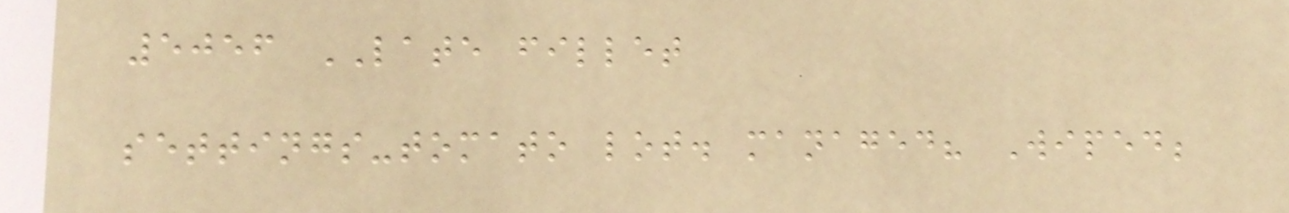5056 LATE fillet
settings-tomato lot. managed? Wiped;
